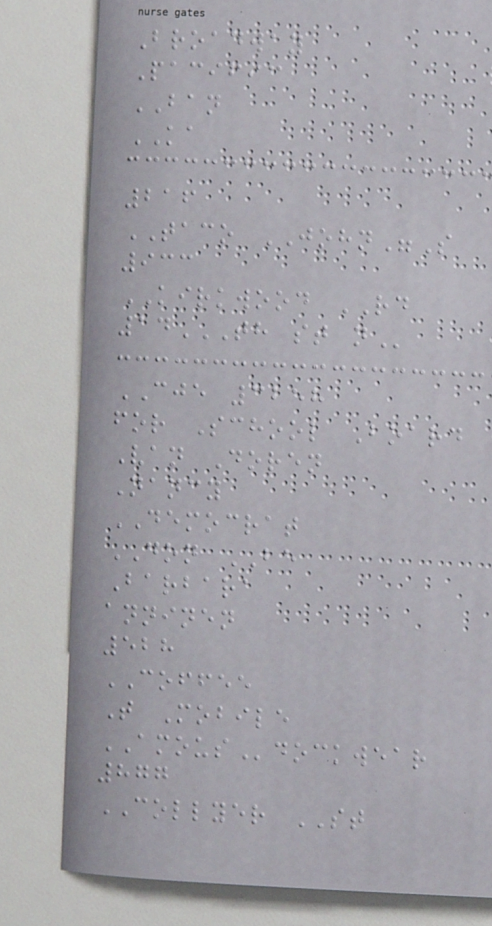Broadway
Pacific
BAN
KA
216
TACO JOHN"S
933
KIRKWOOD RD
14TH ST N
CJE 3258
for School Board
Van Doren
Nancy
DEMOCRAT
DON BE
Barbara
anninen
528
COFFEE
T Mobile
AMOUSdockwear
877
COLLYER ST
